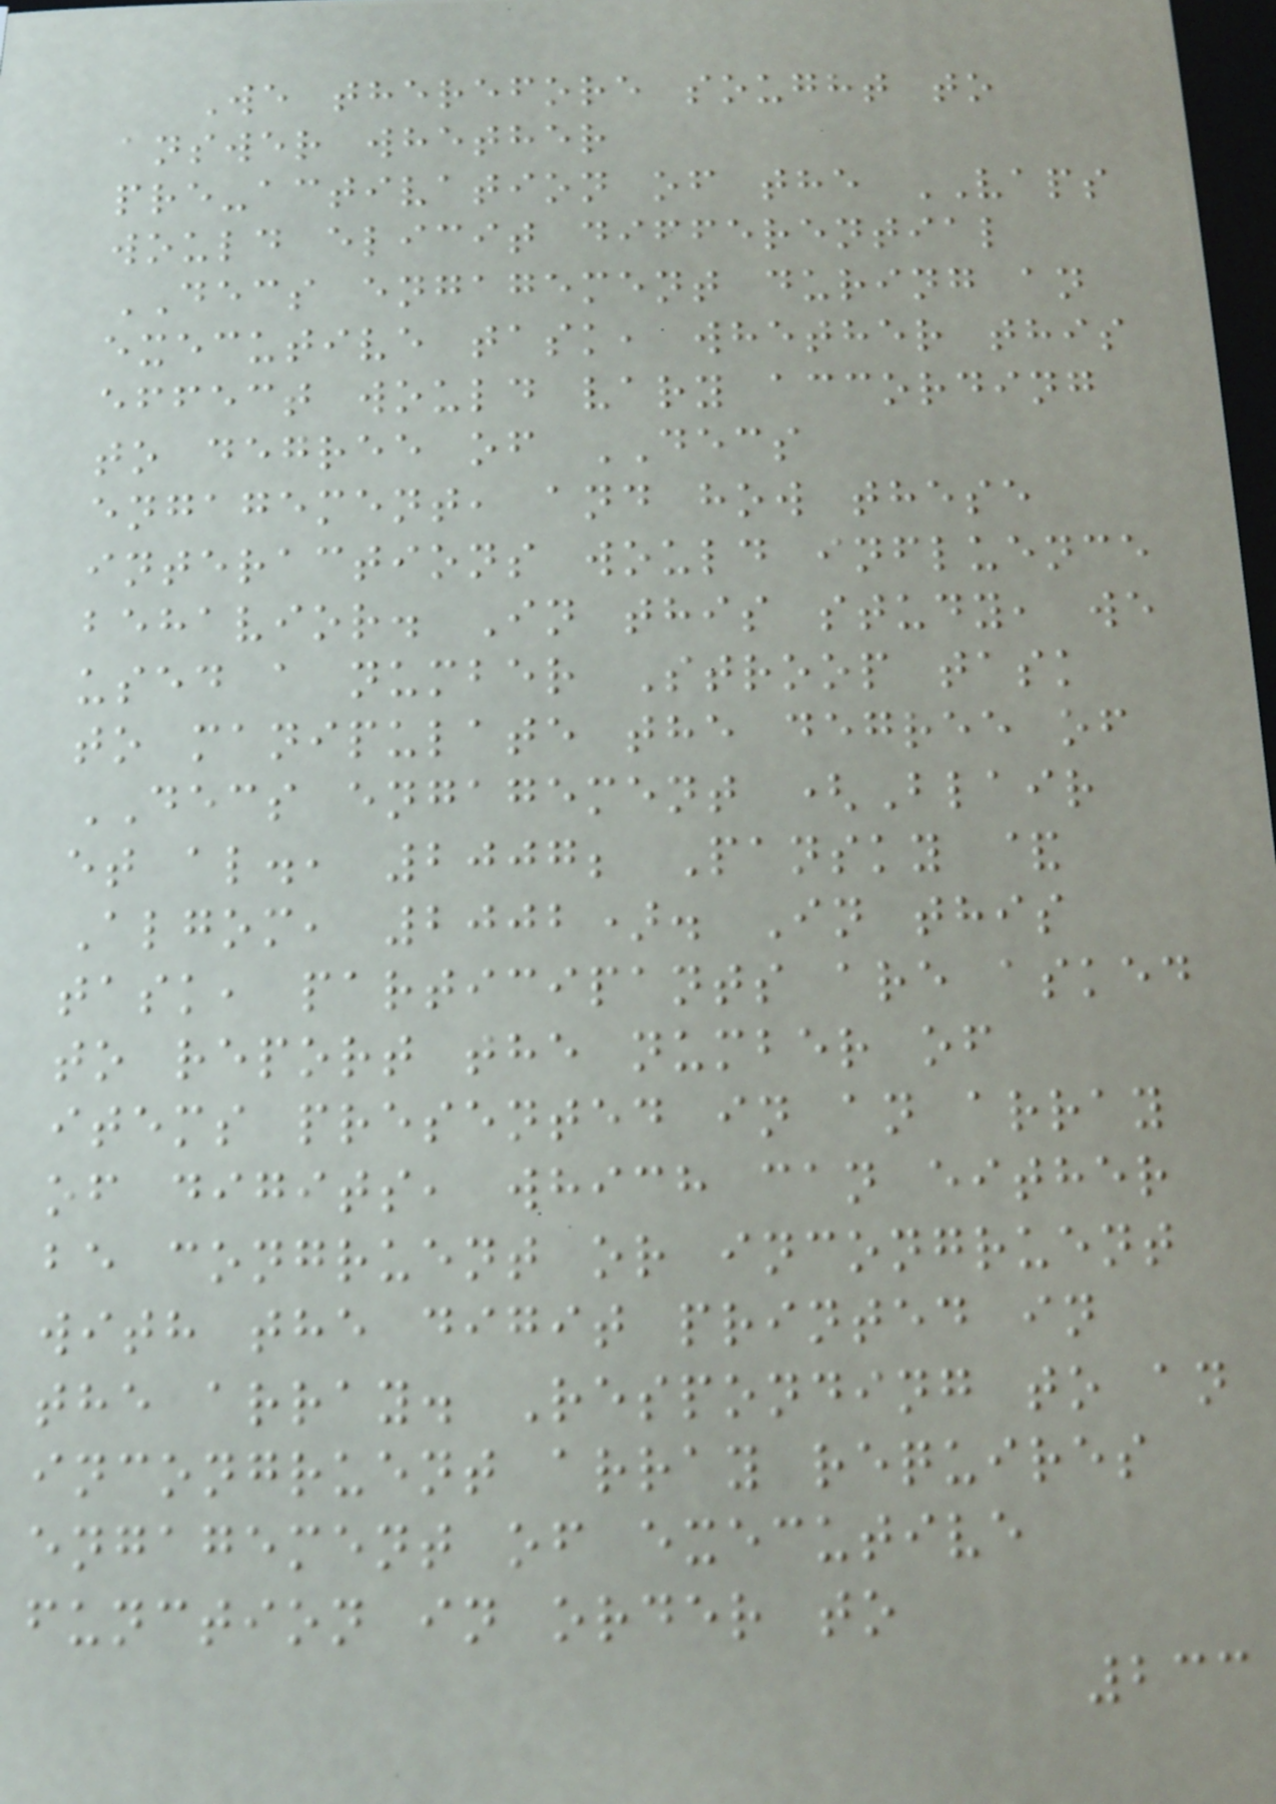We therefore sought to
answer whether
pre-activation of the VAPS
would elicit differential
DECS engagement during an
executive task, whether this
effect would vary according
to degree of DECS
engagement, and how these
interactions would influence
behavior. In this study, we
used a number Stroop task
to manipulate the degree of
DECS engagement (Blair
et al., 2007; Pansky &
Algom, 2002). In this
task, participants are asked
to report the number of
items presented in an array
of digits, which can either
be congruent or incongruent
with the digit printed in
the array. Responding to an
incongruent array requires
engagement of executive
function in order to
233
